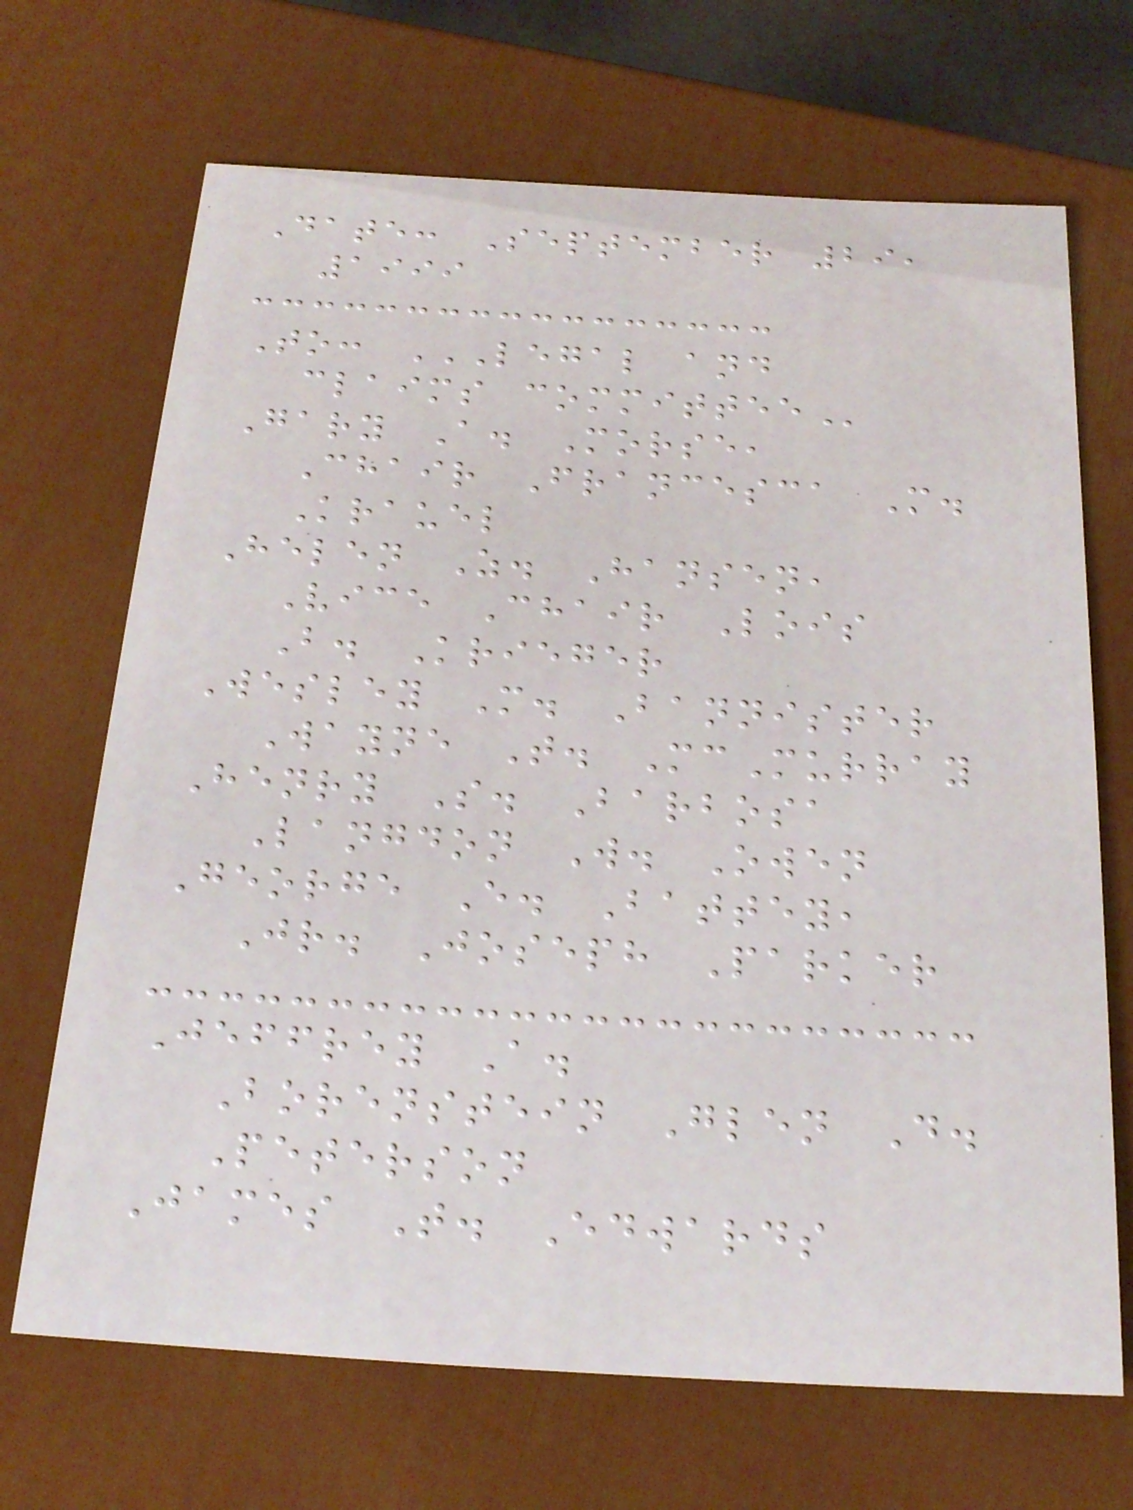Date: September 29,
1999
To: LEGAL AND
CLAIMS COMMITTEE
Gary A. Morse,
Chair Francesca M.
Krauel
Helen Z. Hansen,
Vice Chair Lois
B. Krieger
Wesley M. Bannister
Wayne T. McMurray
Henry S. Barbosa
Langdon W. Owen
George E. Battey,
Jr. Joseph Parker
Jeffrey A.
Borenstein Glen D.
Peterson
James T. Edwards
